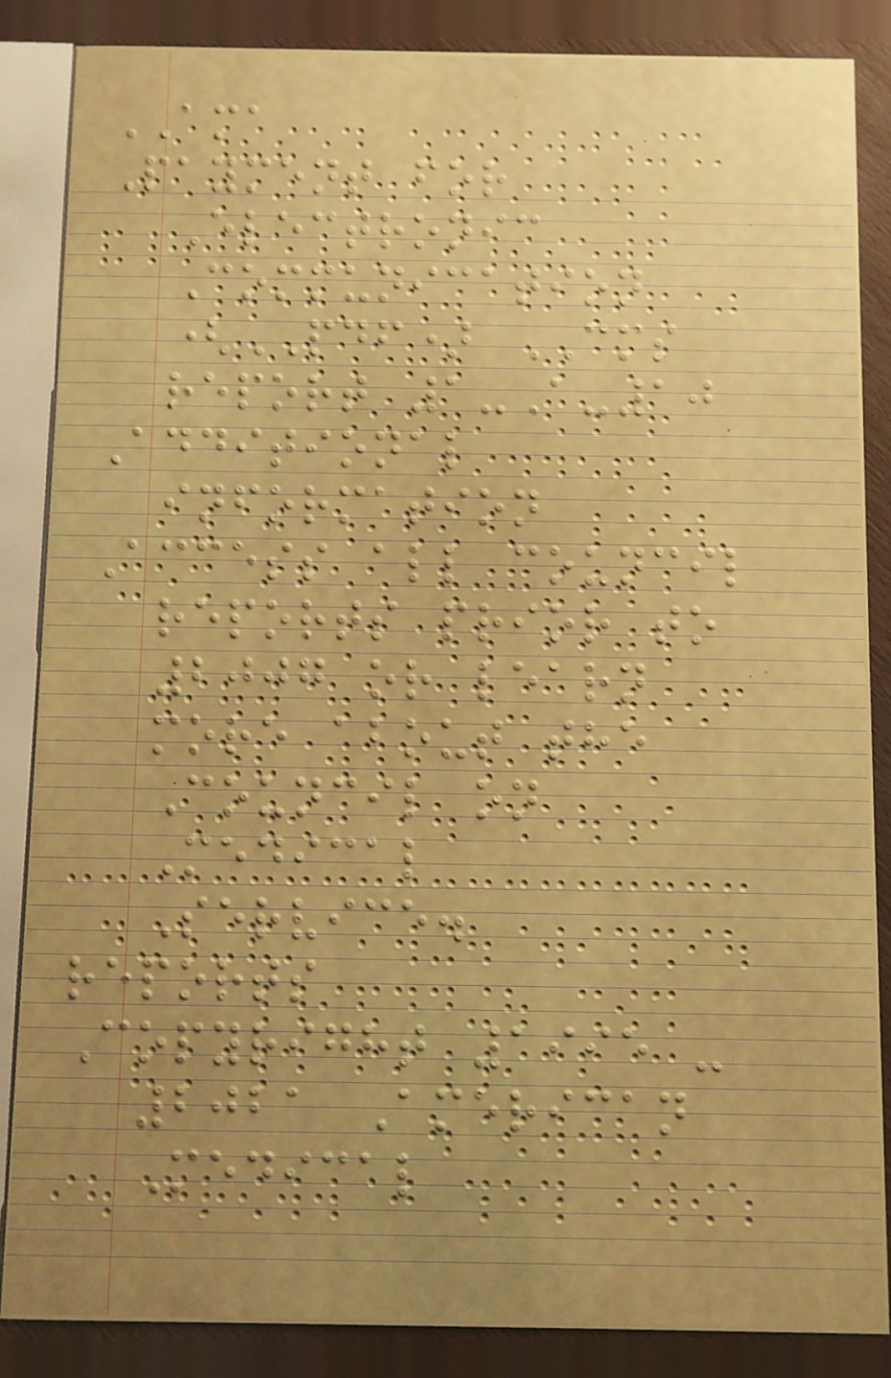AMA
Payment for
Electronic
Communication
(PDF) CMS
report 1-A-10
Additional
information
Access all council
reports prior to
2007 or learn
more about the
Council on
Medical
Service.
reports
Copyright 1995 -
2021 American
Medical
